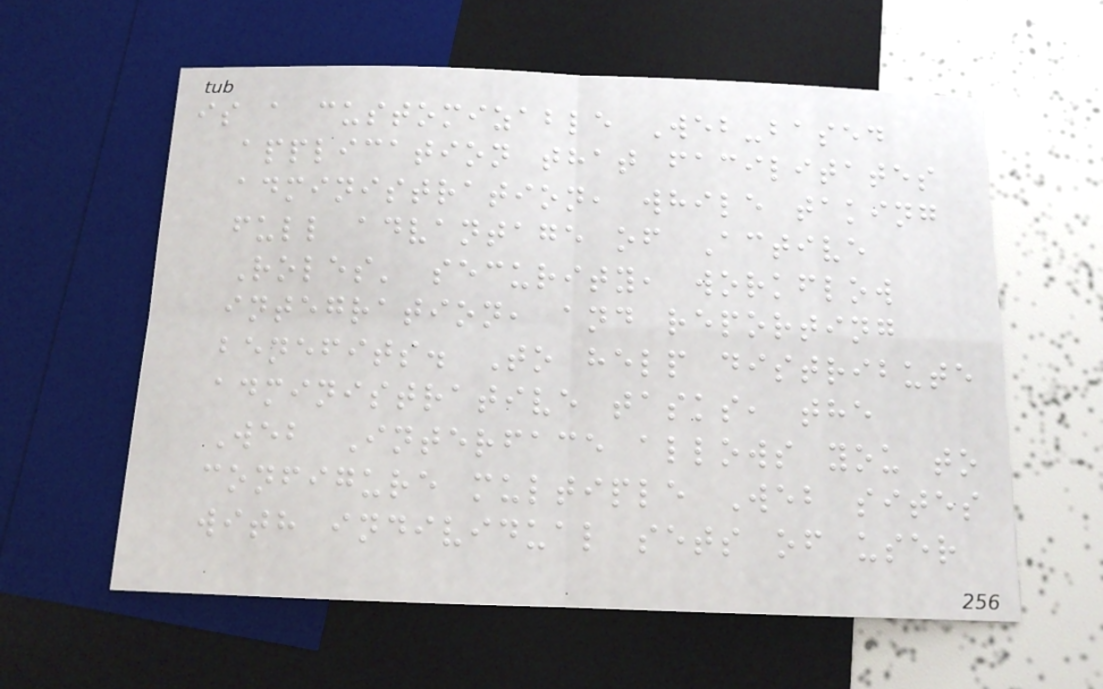is a customizable Web-based
application that facilitates
administration, while taking
full advantage of Active
Roles' security, workflow
integration, and reporting
benefits. To help distribute
administrative tasks, the
Web Interface allows you to
configure multiple Web sites
with individual sets of user
